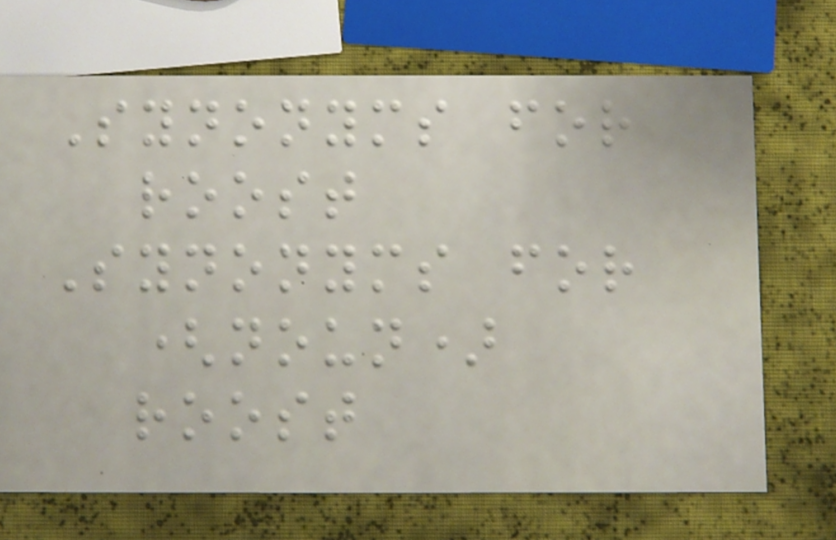Synonyms for
roost
Synonyms for
(noun)
roost
